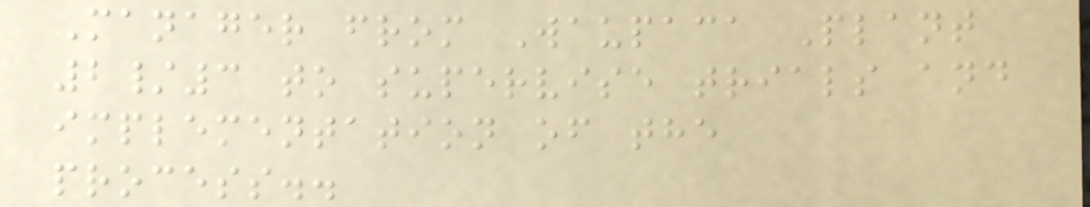Manager from Waupaca Plant
2/3 to supervise trials and
implementation of the
process..
